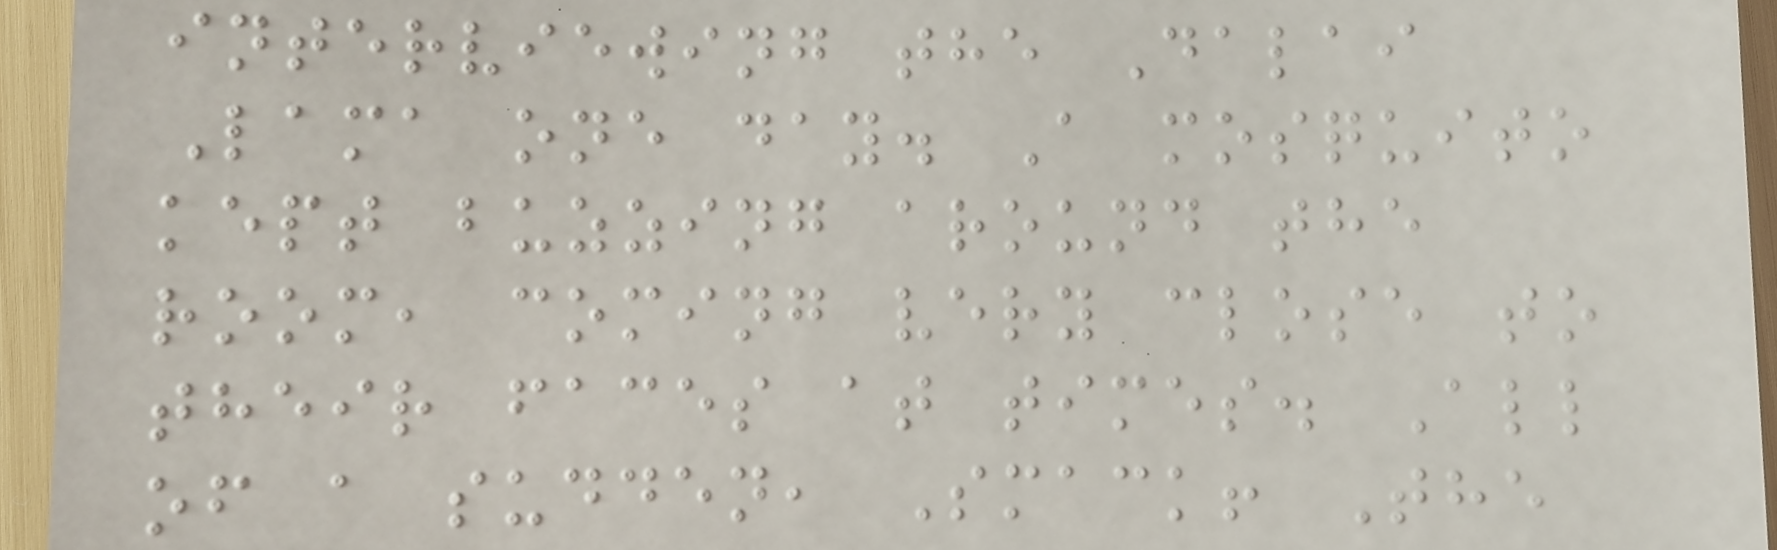interviewing the Dalai
Lama one day. A mosquito
kept buzzing around the
room, coming very close to
their faces at times. All
of a sudden, Smack! The
